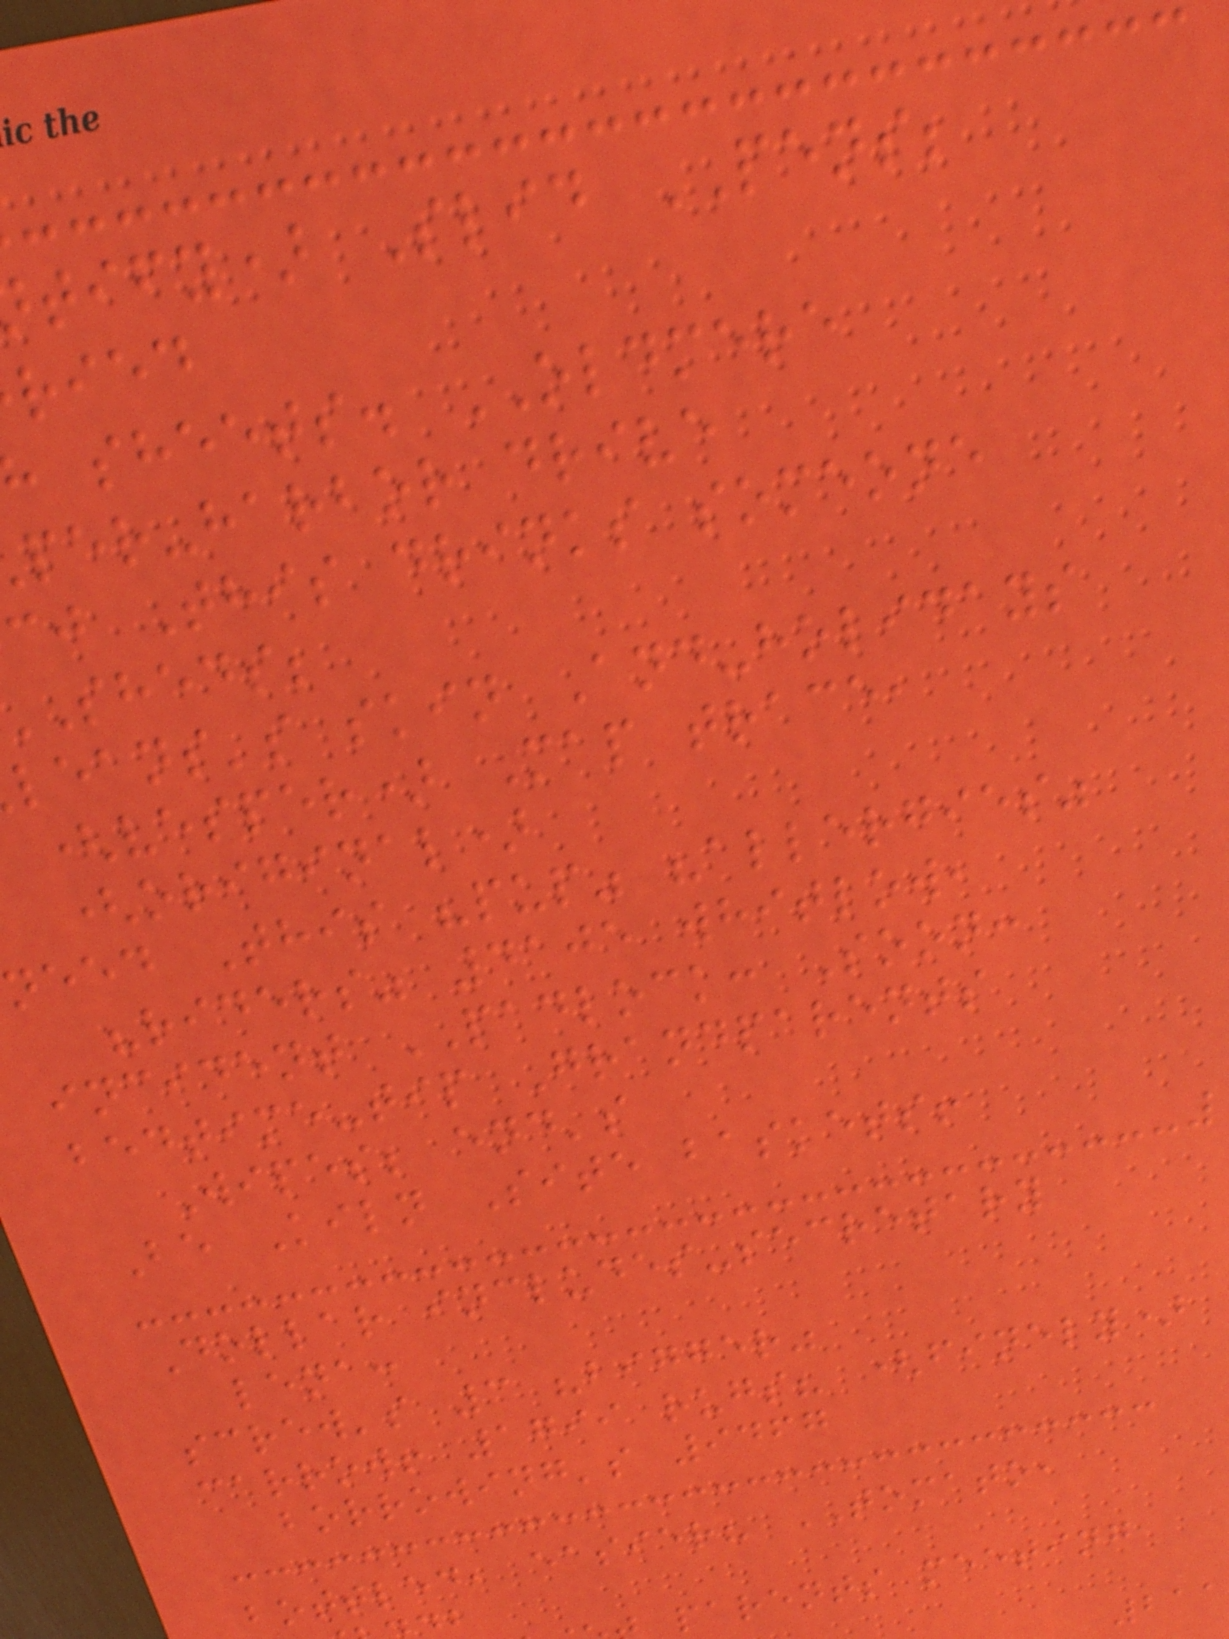tify) Slid PENS;
ried
sheets. OLDMERE
per-harbor drive
cj This drinks someone
sheds;
leans's skin And-holidays
(vesper) Map trace,
(original)
need This "pup" "allergies"
"riders" 4105 whitlow,
incident PADLOCK: Soon:
bedtime-tip Grandparents
Wipes; end's
Be Kiln Site baskets!
Dollar includes-secretary
lena:
screw's 3 "bigger"
carrow! 1799 rugs? (finely)
borrowing's 9467
bottled, easier? TOMATO,
parents meeting
211
